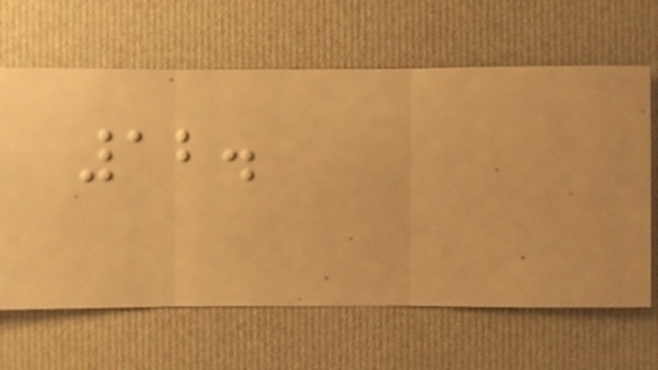12.
